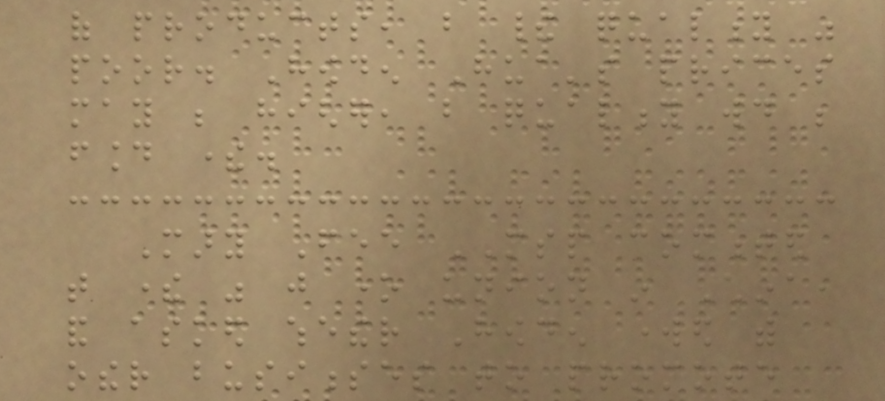of products, but their quality was
poor. Howden Hua's prices
may be higher, but quality would be
found there.
Mary Fee MSP commented
that there was just one union in China,
and asked whether Howden worked with
other businesses to promote
